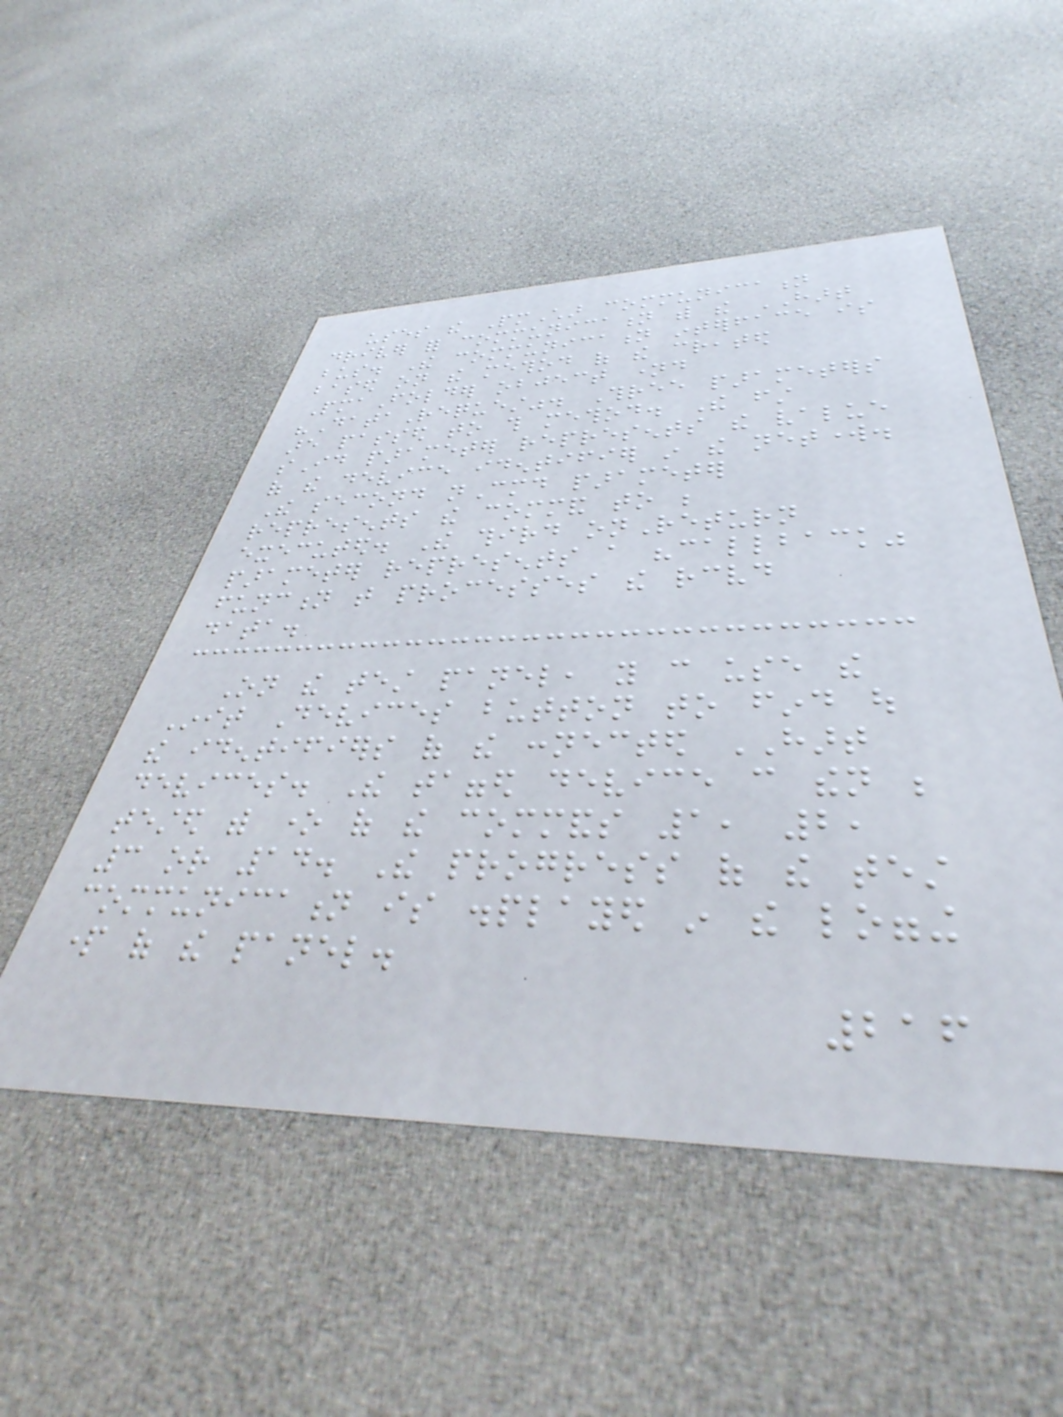uses the PmChar communication
driver for communication with the HART
bus. The communication interface is
based on the method of the created
PmaFolder object named
"DataRequest". Three parameters
are passed to this method. The first
sId parameter represents the value
of the device identifier in the network.
The second nCmd parameter
represents the command to be
executed. The third onReturn
parameter represents a "callback"
function that processes the received
data.
On the test panel, you can use the
Init Devices button to find out
the identifiers of the connected HART
devices. The tagged device can then be
tested with one of the commands 1, 2,
3 or 14. The progress of the test
communication is displayed in the logging
part of the panel.
216
